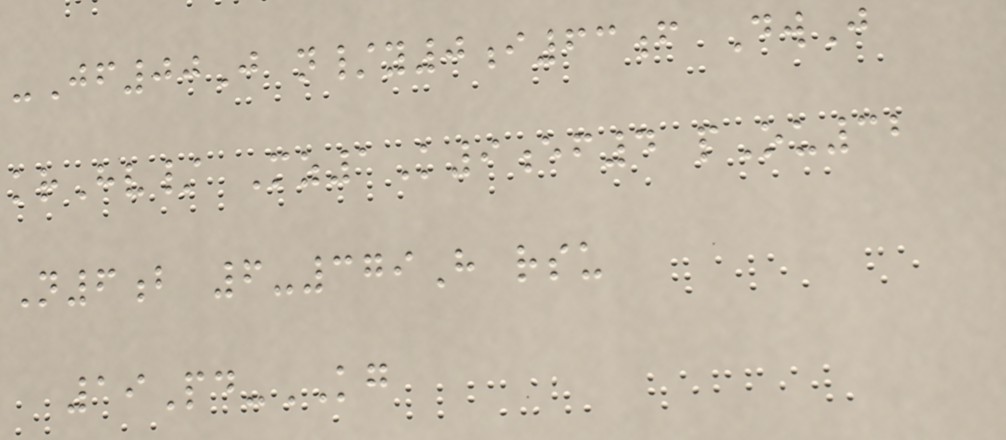-Jf00J n/y0i63f DwJ
krHv/ Mz1K9ef4 pOu32
N6b 6-379H rsu
19Pd-KG
